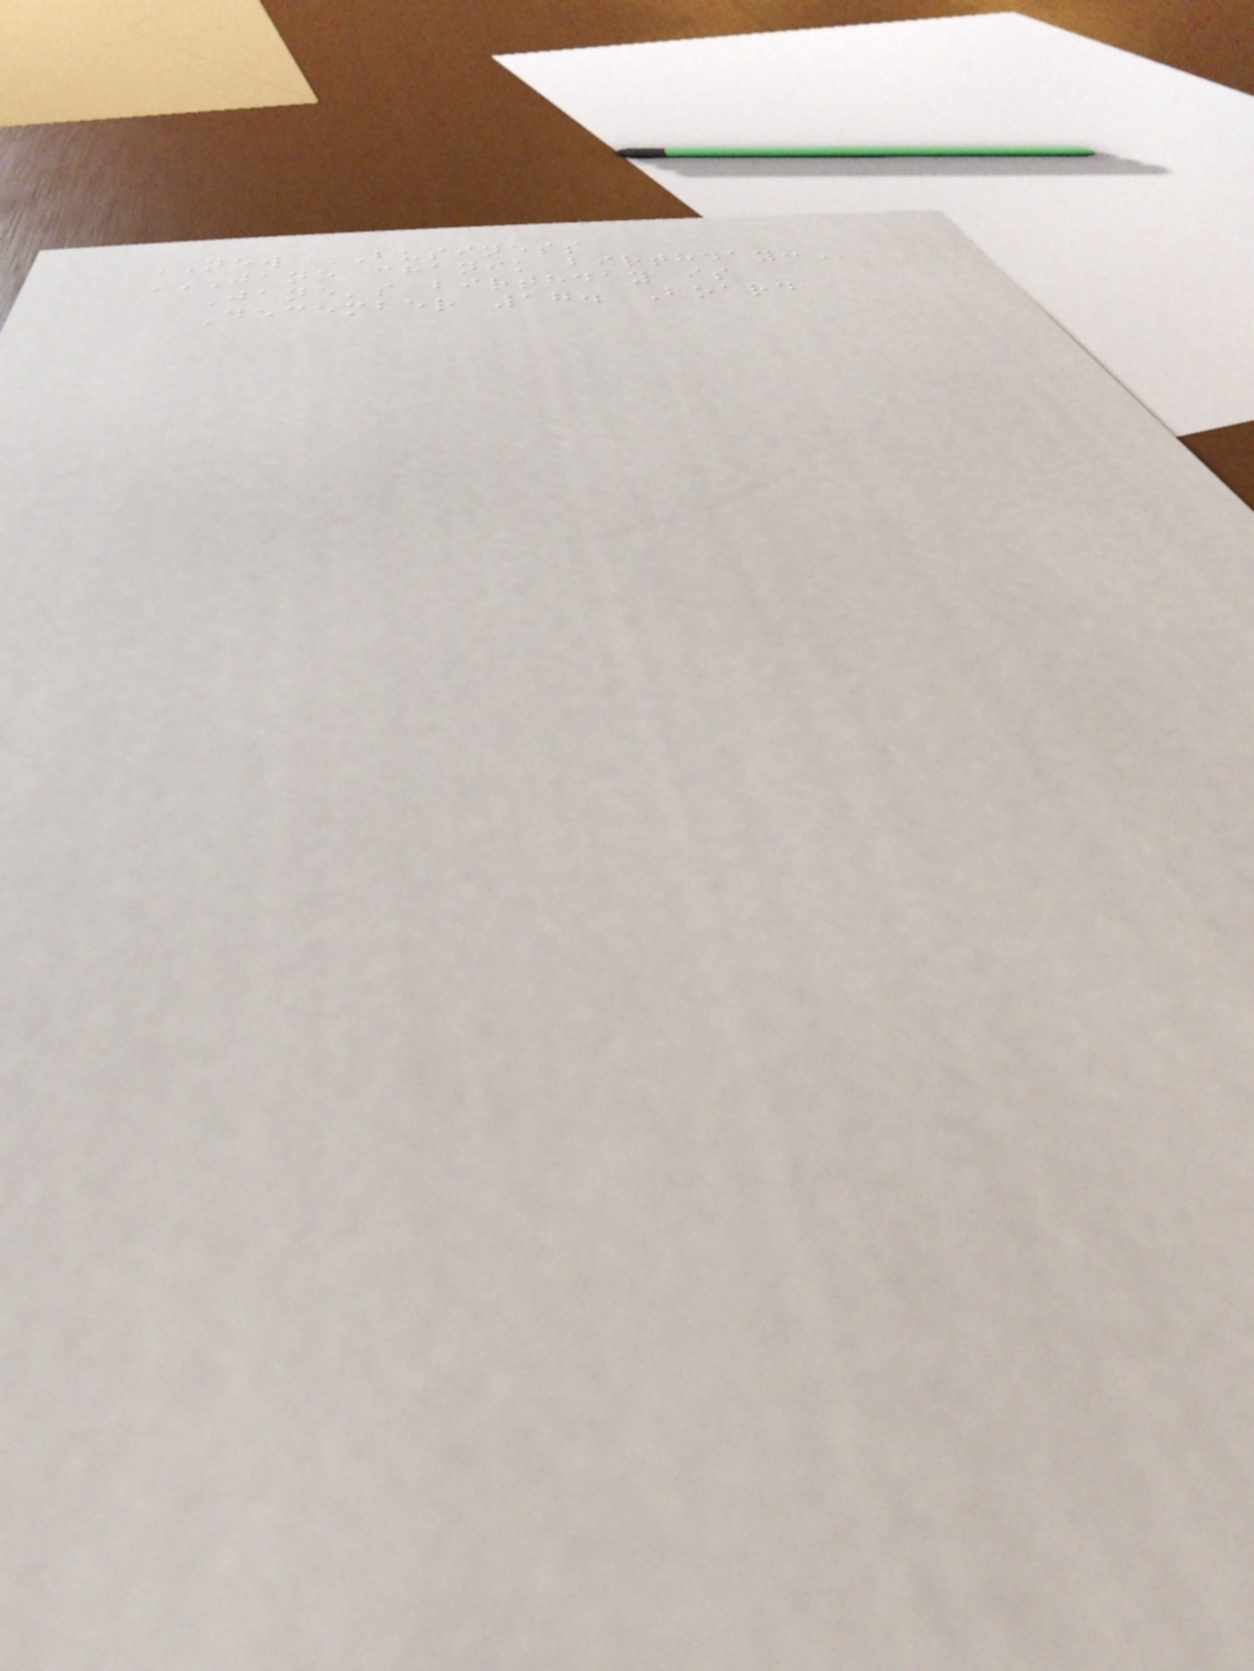NEW BUSINESS
JANE CHANIK BIRTHDAY:
Jane's birthday is
December 17. Board
